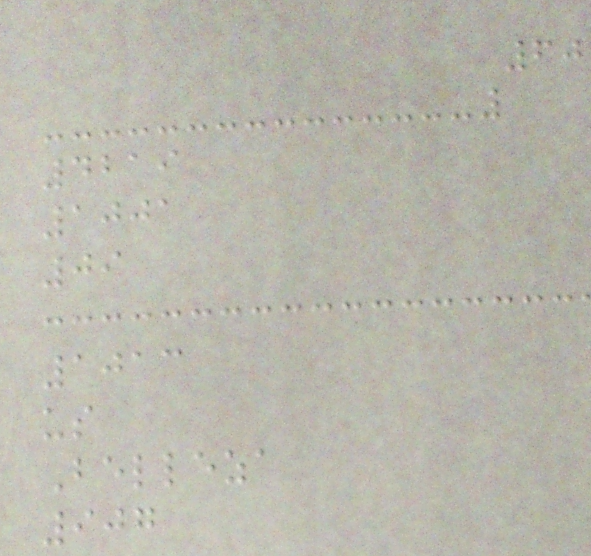60
4219
1001
09
1013
us
Belleza
907
